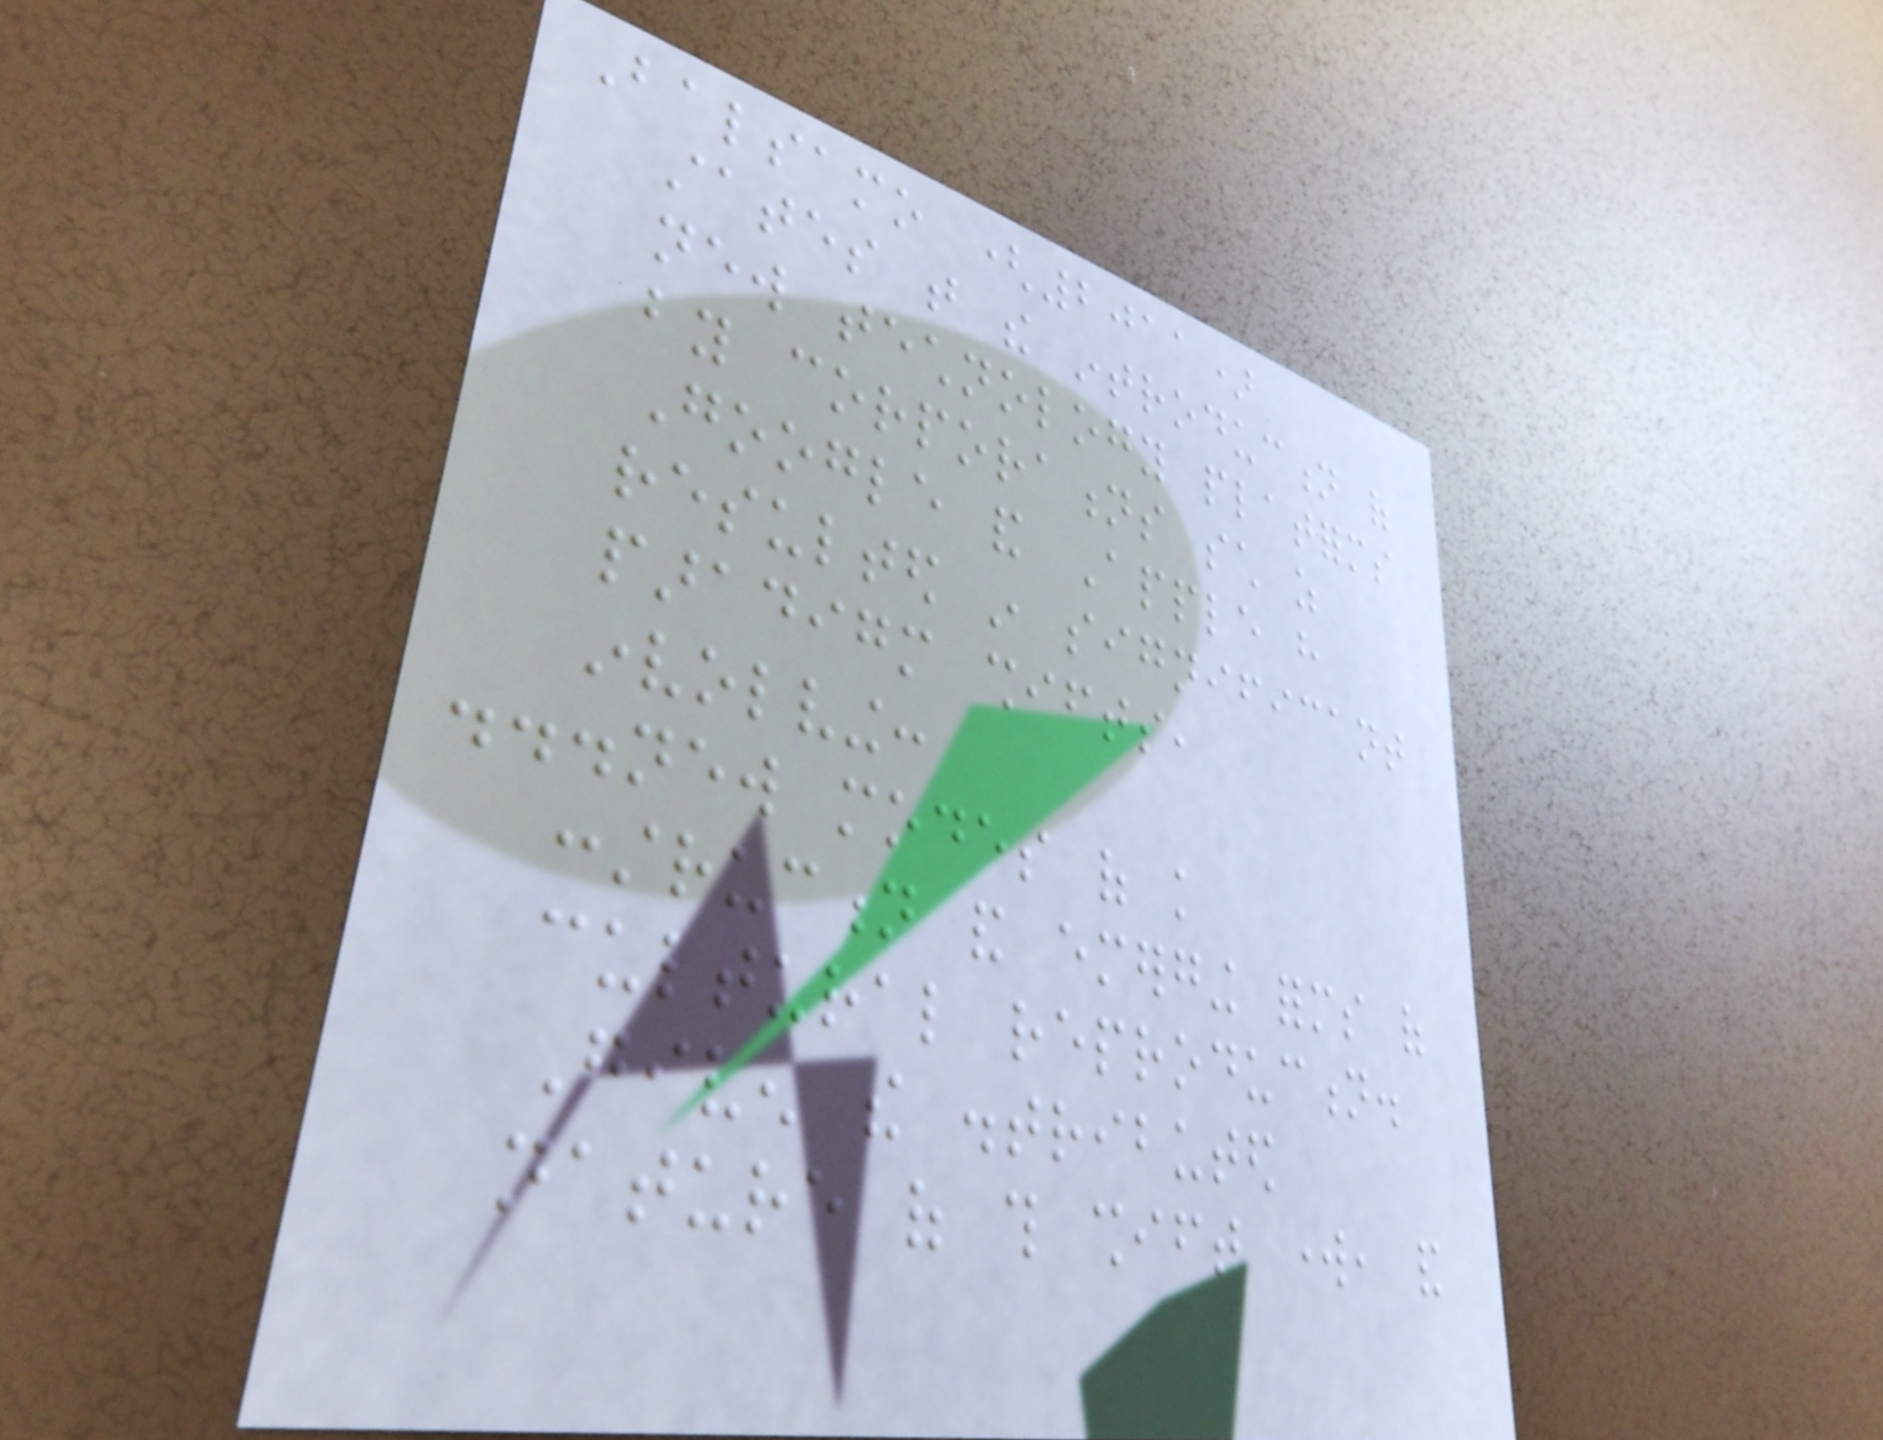Balsamo (2011)
states that the introduction of
new technology platforms
by corporations such as
Google and Apple have
resulted in significant
paradigm shifts,
involving:
...new modes of knowledge
construction and emerging forms of
cultural reproduction.
Given the distributed
nature of this shift work, and
